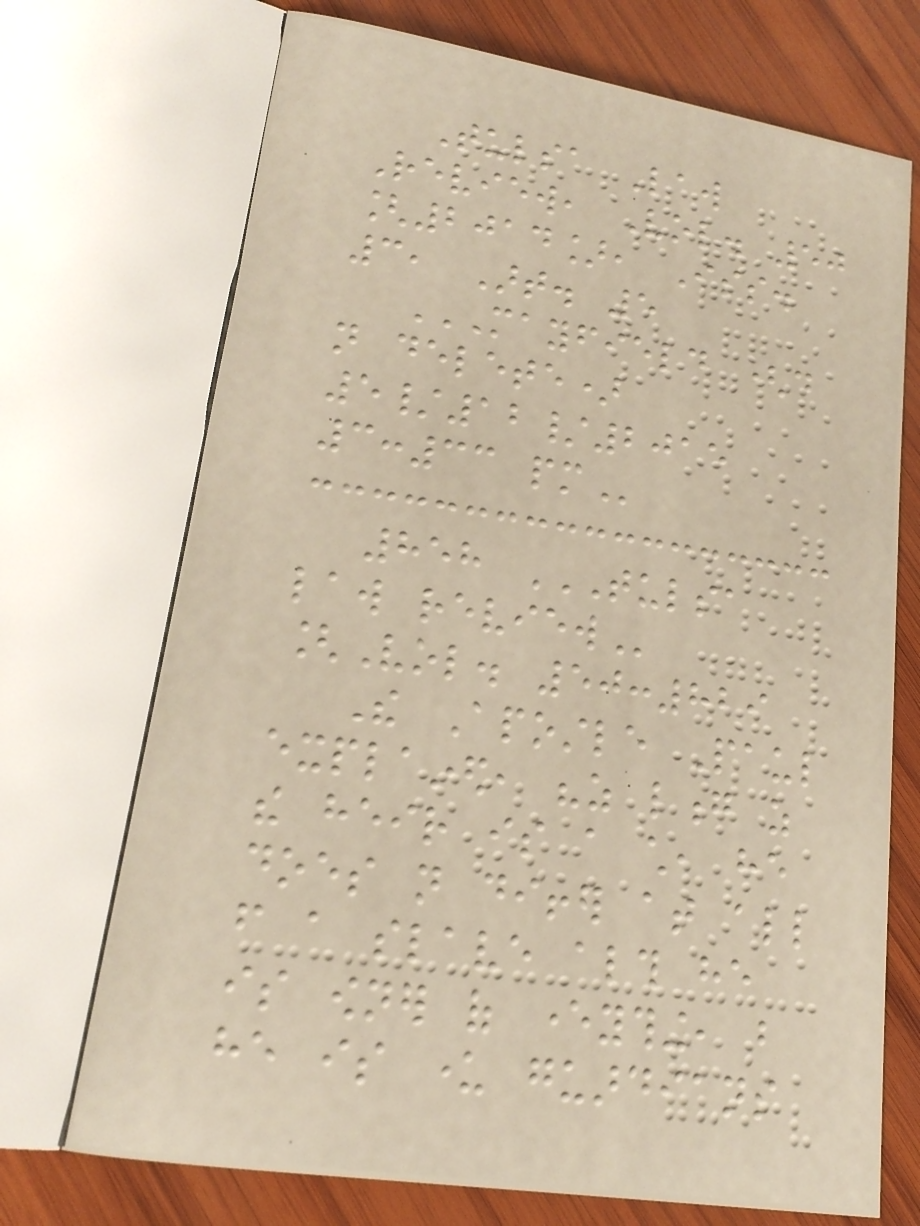Tulsa Law
Review, Vol. 50
[2014], Iss.
3, Art. 5
MAYFIELD (DO
NOT DELETE)
5/12/2015
3:33 PM
858 TULSA
LAW REVIEW
[Vol. 50:829
The Apostle Paul
explained, "as long as
the heir is a child, he
does not differ at all
from a slave although he
is owner of everything, but
he is under guardians
